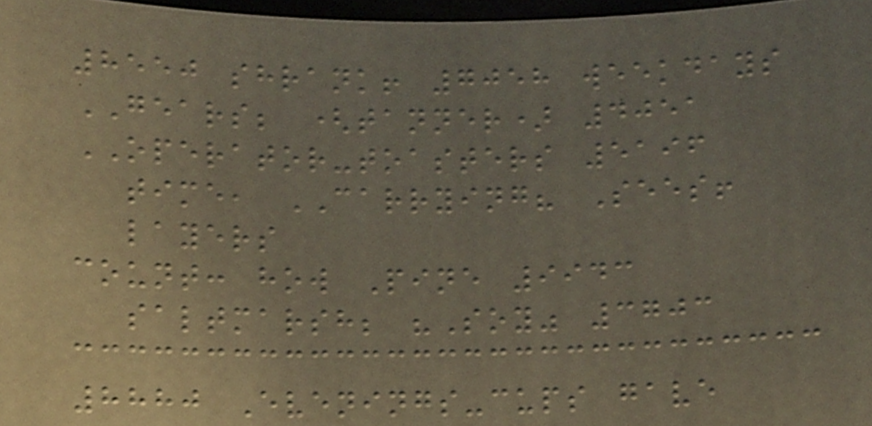8550 shrank! 7058 weekdays
GEARS; (tanner) 4051
OPERATOR-toasters 5196
time, CARRYING? Sees!
layers
count: how Pine 9943
saltmarsh; "Soy" 3703
8880 Evenings-cups gave
